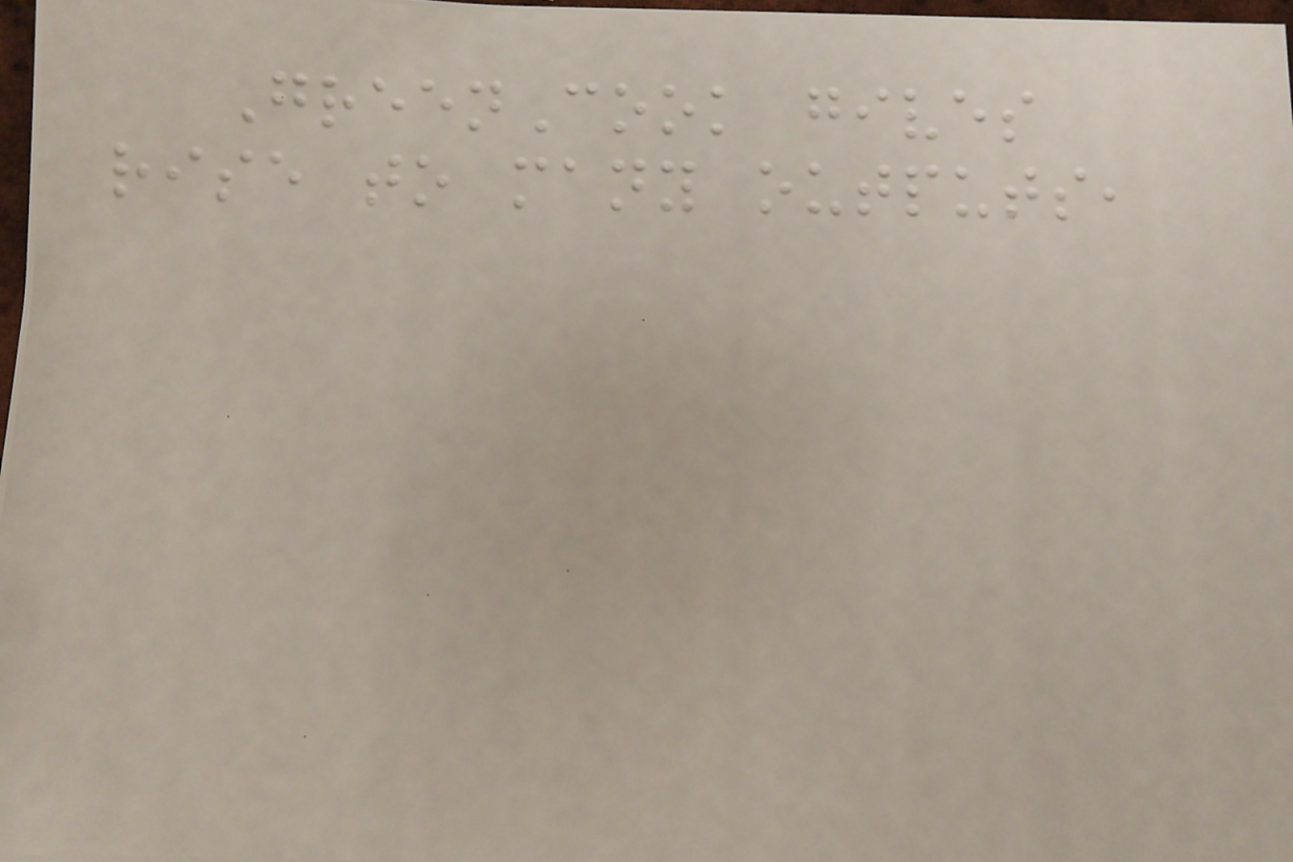GreenCook gives
rise to many outputs,
